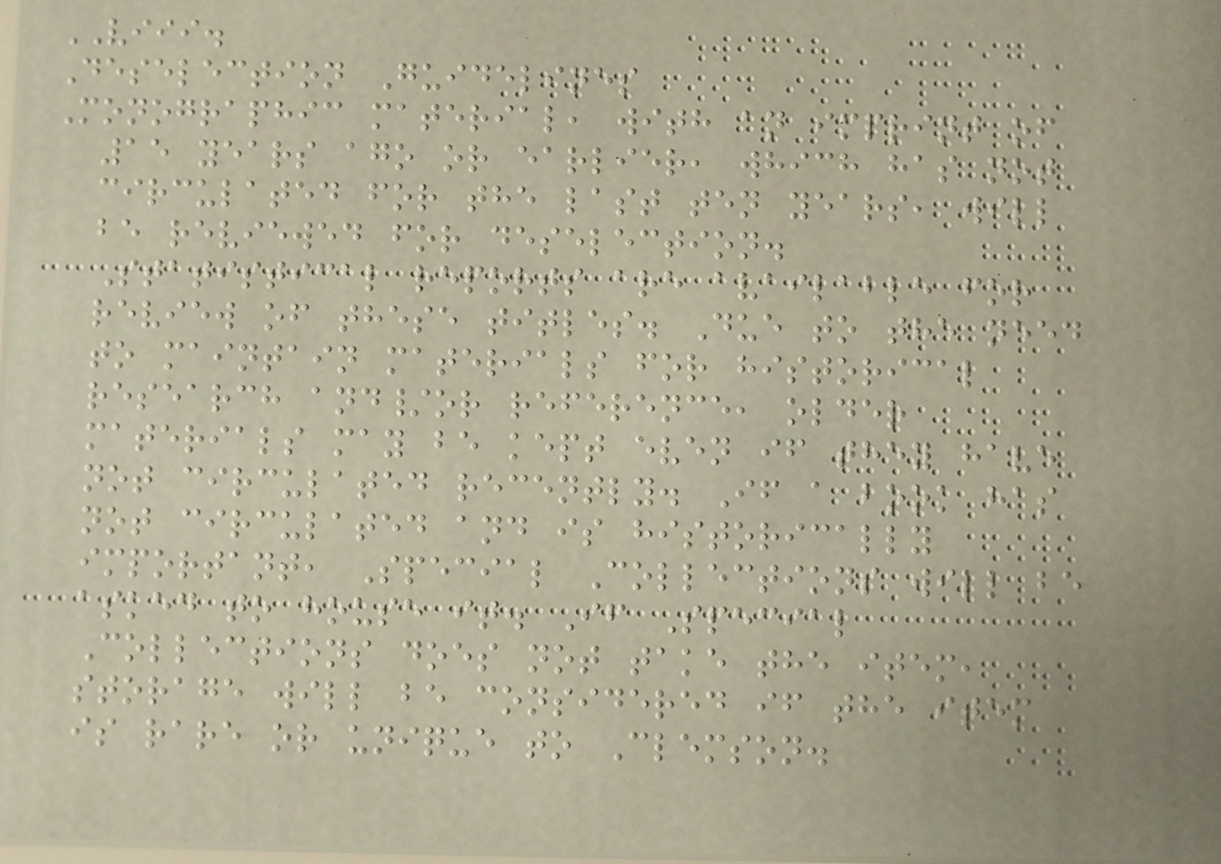VIII.
Deselection Guidelines
Monographic material, with an imprint of
15 years ago or earlier, which has not
circulated for the last ten years, will
be reviewed for deselection.
Statistical reports are available for
review of these titles. Due to the need
to maintain materials for historical
research and/or reference, older
materials may be kept even if they have
not circulated recently. If a book has
not circulated and is historically
important, Special Collections will be
asked to house it. If Special
Collections does not take the item,
storage will be considered if the item
is rare or unique to Clemson.
